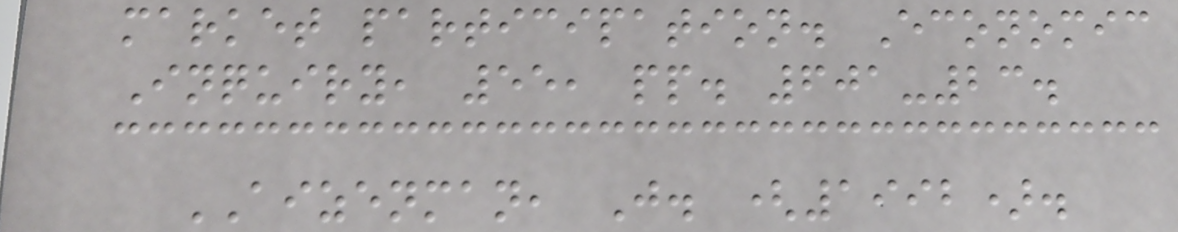market participation. Economic
Inquiry, 55, pp. 601-23.
AIZENMAN, J. (1992).
